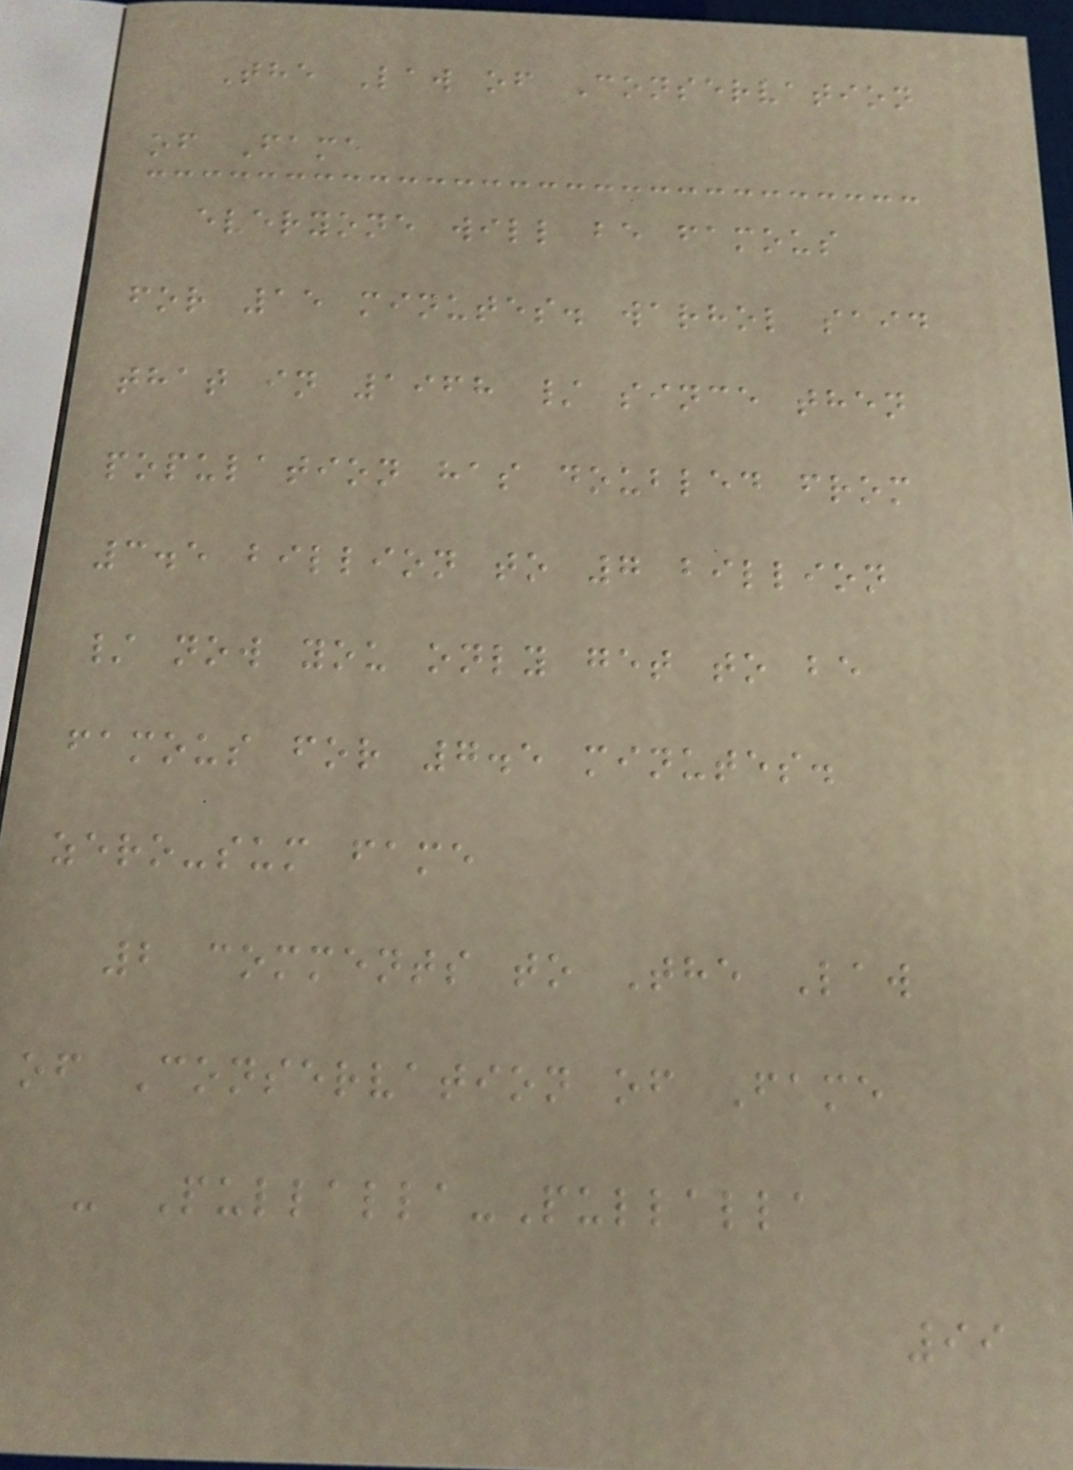The Law of Conservation
of Fame
everyone will be famous
for 15 minutes. warhol said
that in 1968 / since then
population has doubled from
3.5 billion to 7 billion
/ now you only get to be
famous for 7.5 minutes.
zero-sum fame
2 comments to The Law
of Conservation of Fame
- Pullalla-Pullalla
99
